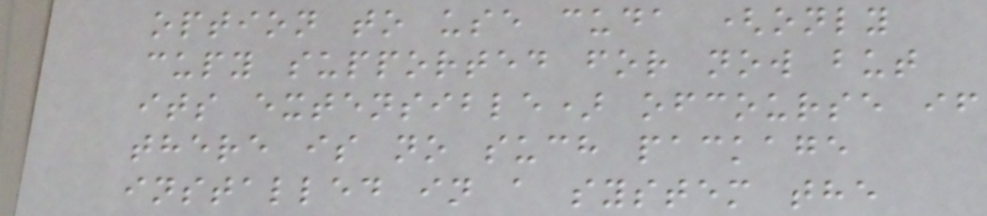option to use cuda (only
cupy supported for now but
its extensible) ofcourse if
there is no such package
installed in a system the
